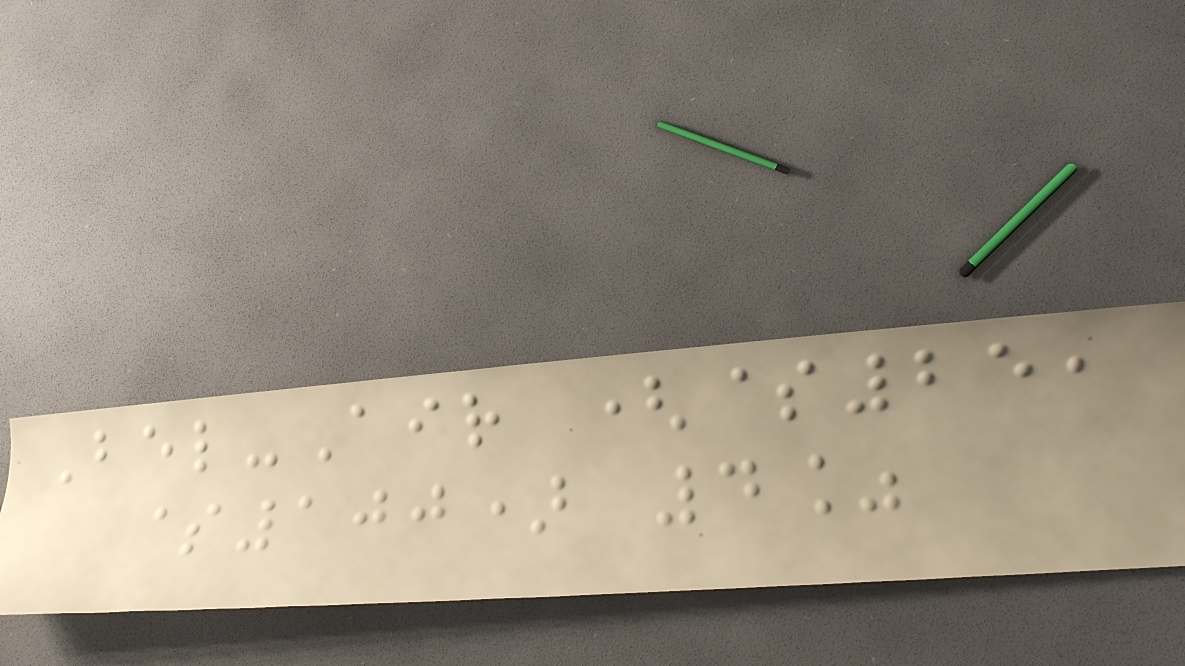Bel-Air ($25,
$100) 4%
